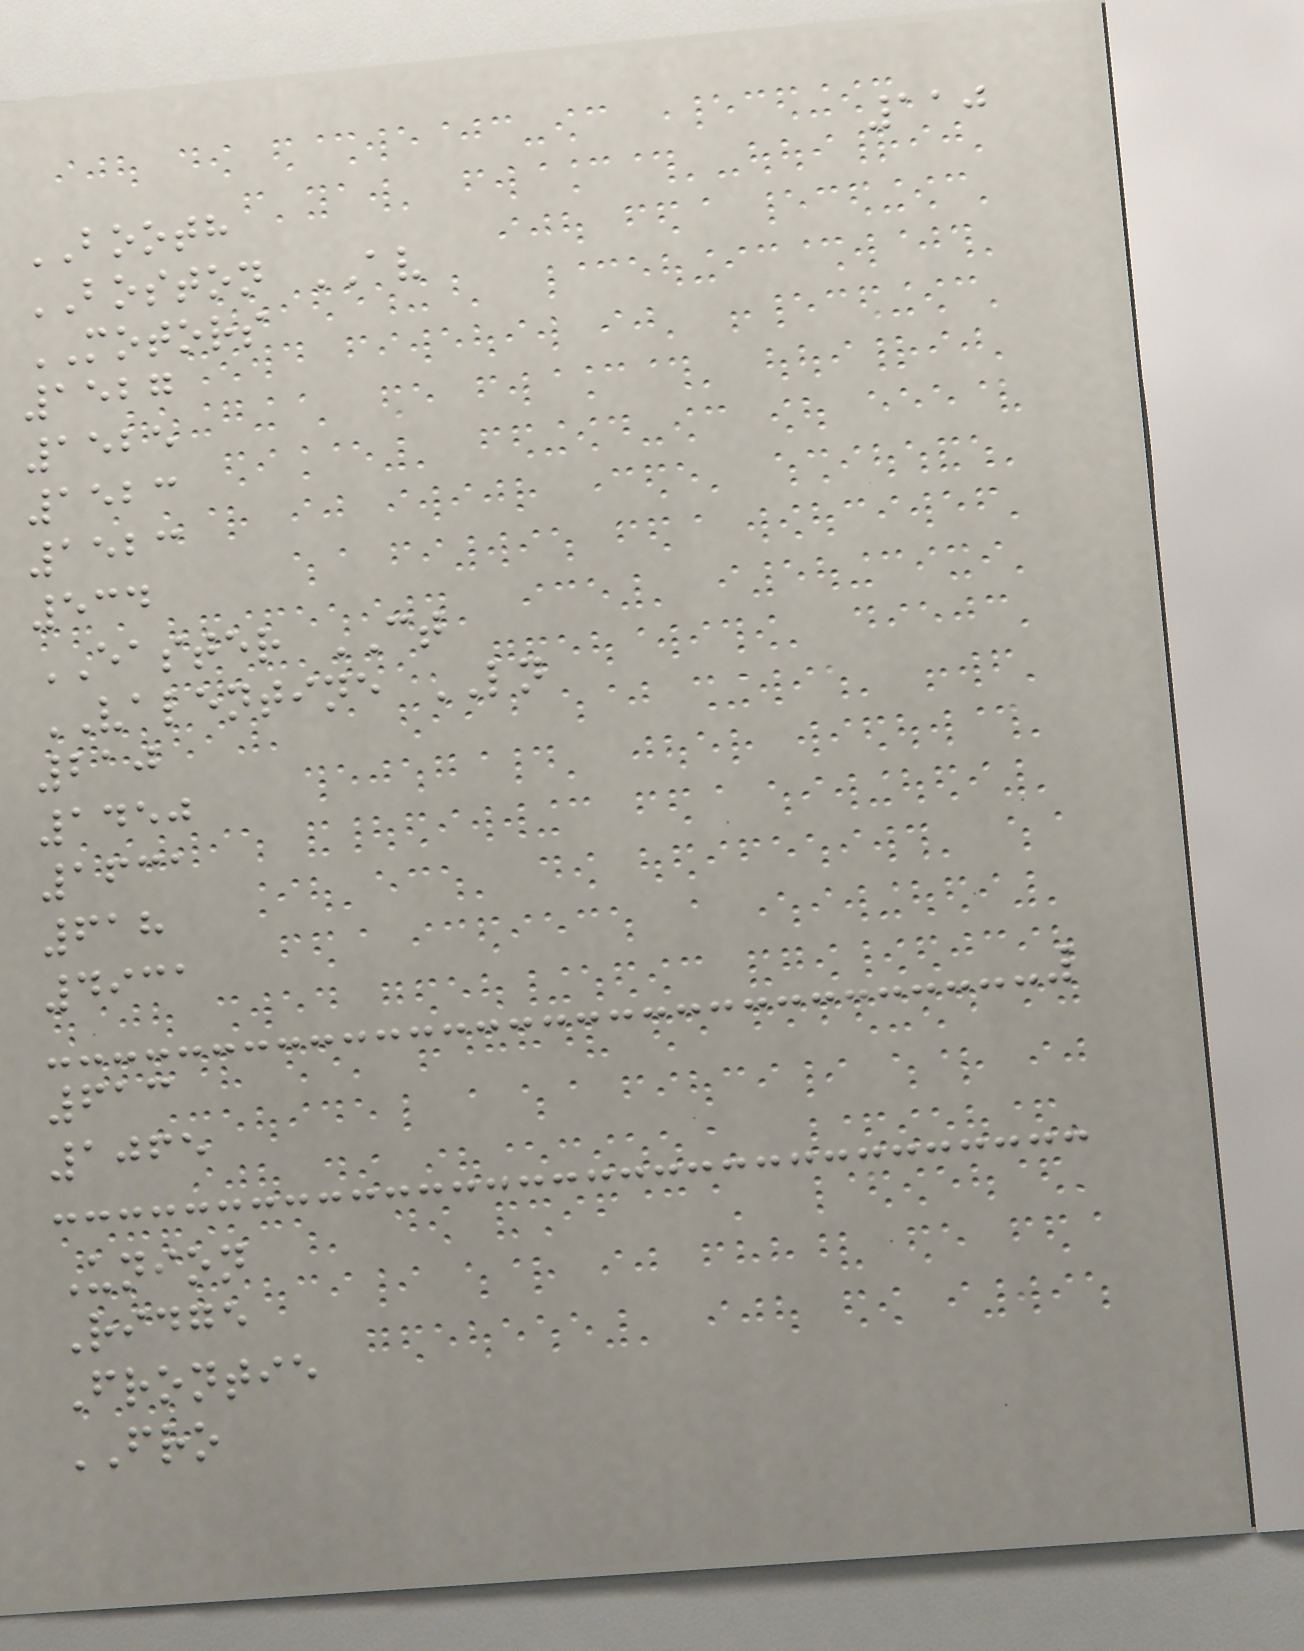110
BOOTH
BOSTON AV
MOTORS
1527
1525
1523
1523
534
EASTER CT
VALENTINE LN
210
1450
1631
618
4931
613
1065
Union
Ridge
Frontie
FRO
